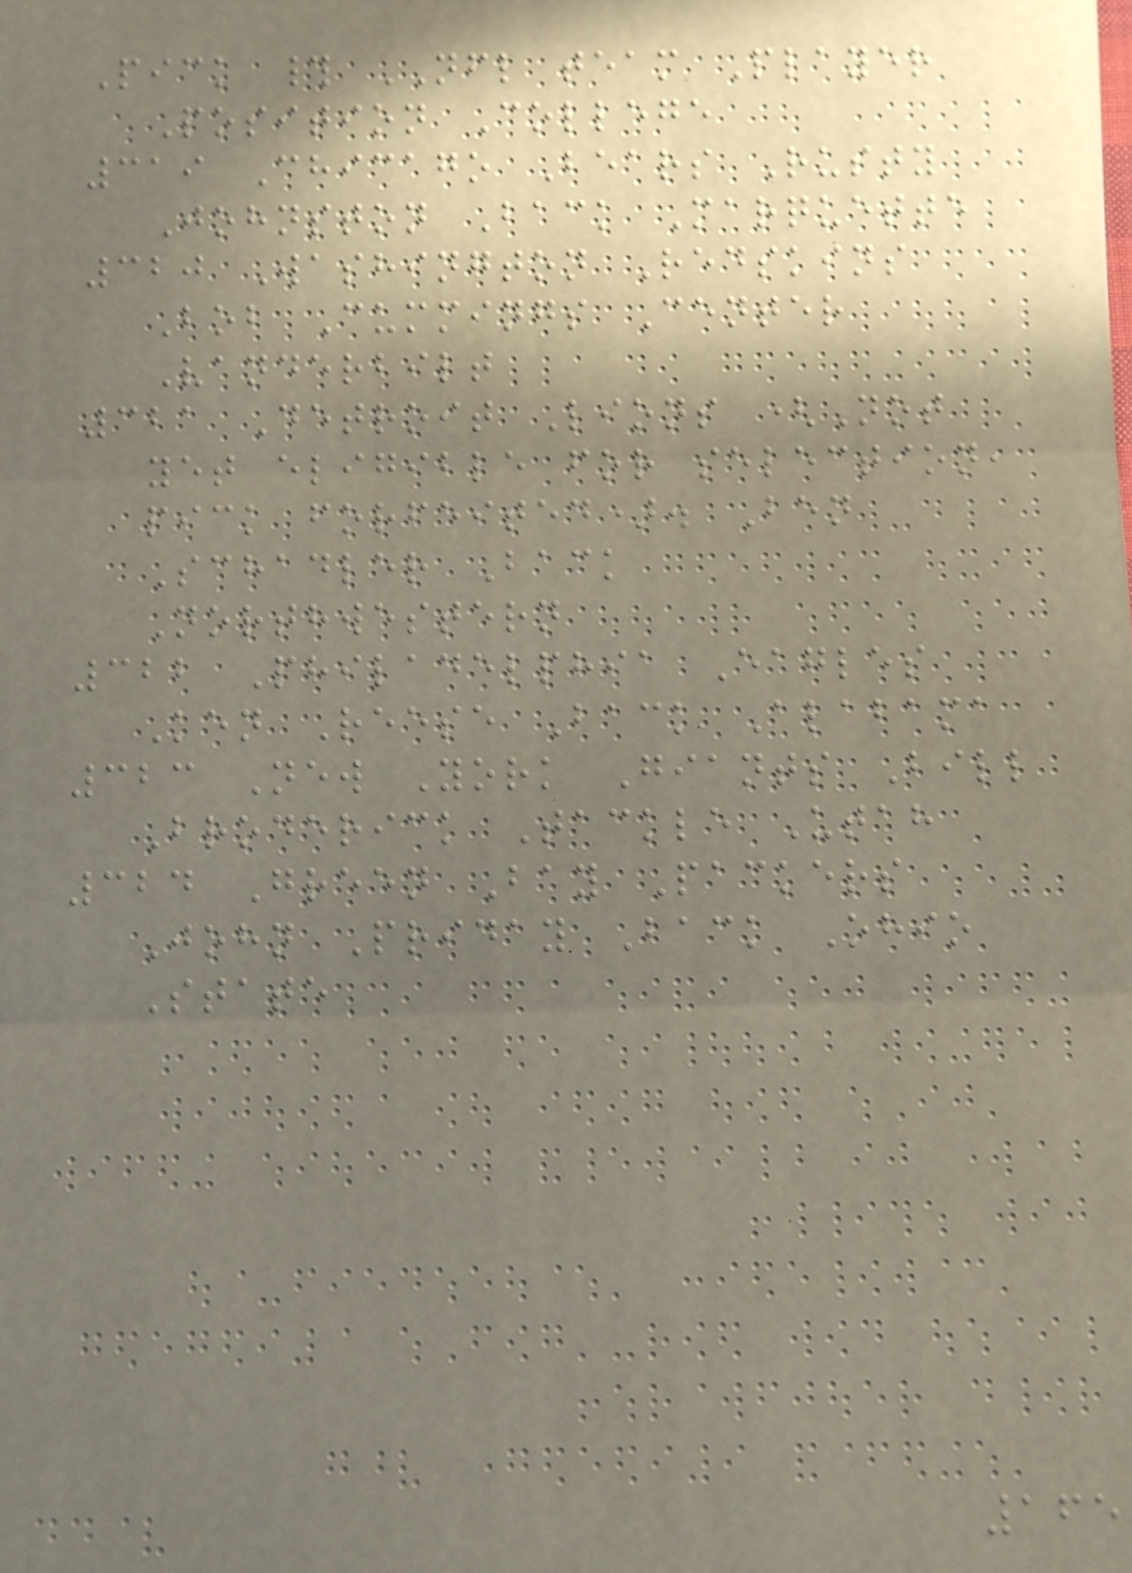Pick # NFL team Player
Position College
319 Chicago Bears Rusty
Johnston Back Marquette
320 Washington Redskins
Bob Cummings Center
Vanderbilt
321 Detroit Lions (Not
yet eligible for selection,
pick forfeited). Ben
Schadler Back
Northwestern
322 Philadelphia Eagles
Ken Reese Back Alabama
323 New York Giants Bill
Broderick Tackle Utah
324 Green Bay Packers
John Priday Back Ohio
State
165
